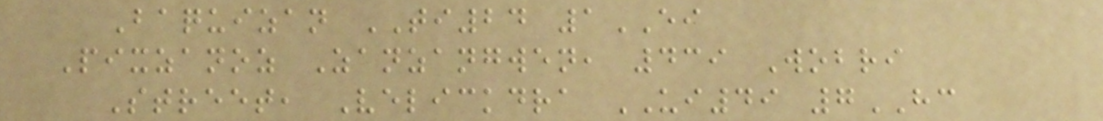Baquizan TI24 1EI
Pixzanoz Zanzangwen, 439 Wobri
Street, Velickdra UI49 7HC
